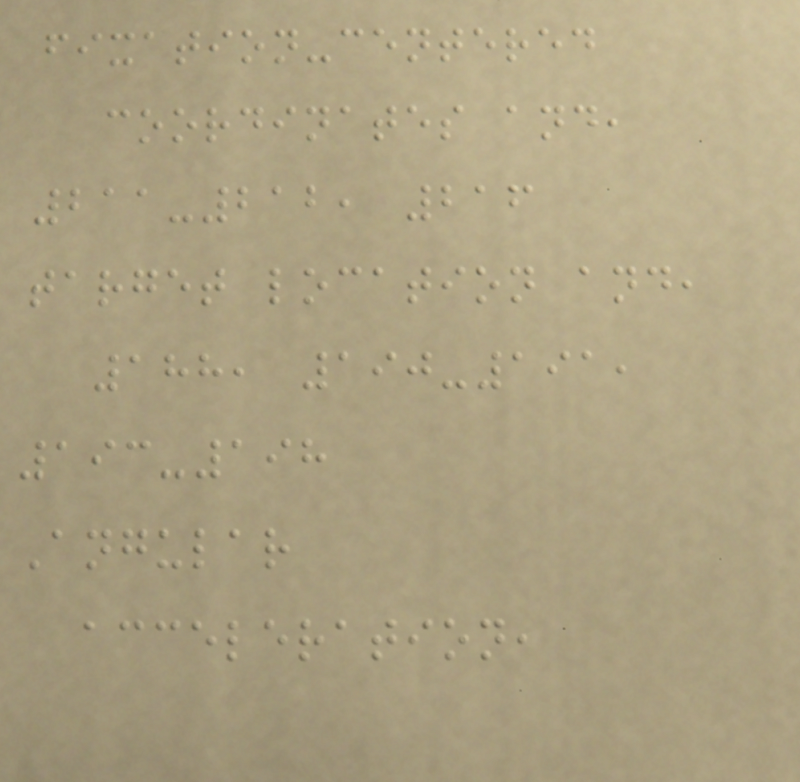fixation-centered
coordinates and,
211-212, 216
target location and,
188, 190-191,
193-198
Angular
acceleration,
